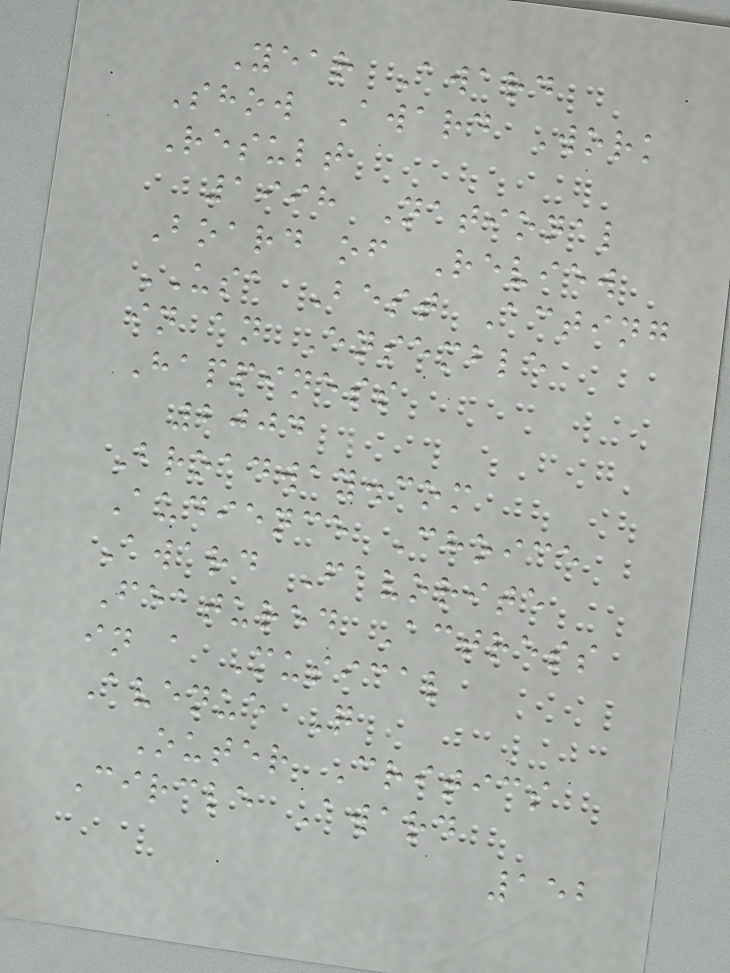Year Award
Show Award Work
Result
1998 National
Board of Review
USA Best Acting
in an Ensemble
Happiness
2004
Broadway.com
Audience Choice
Award Favorite
Featured Actress
in a Musical
Avenue Q
Outer Critics
Circle Award
152
